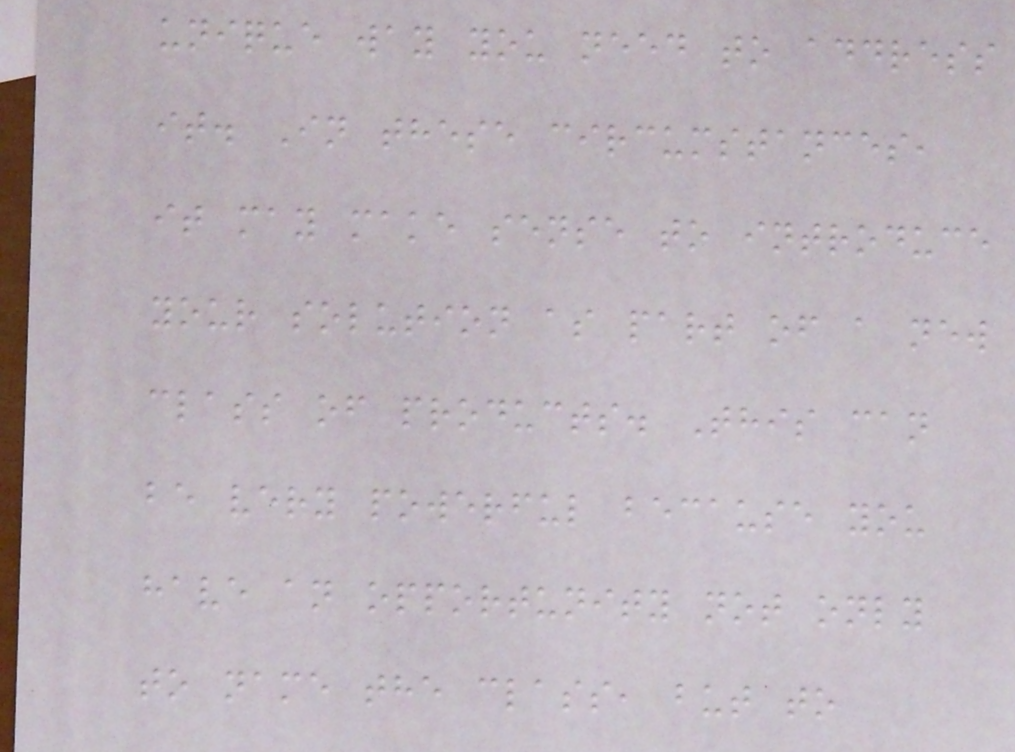unique way you need to address
it. In these circumstances,
it may make sense to introduce
your solution as part of a new
class of products. This can
be very powerful because you
have an opportunity not only
to name the class, but to
